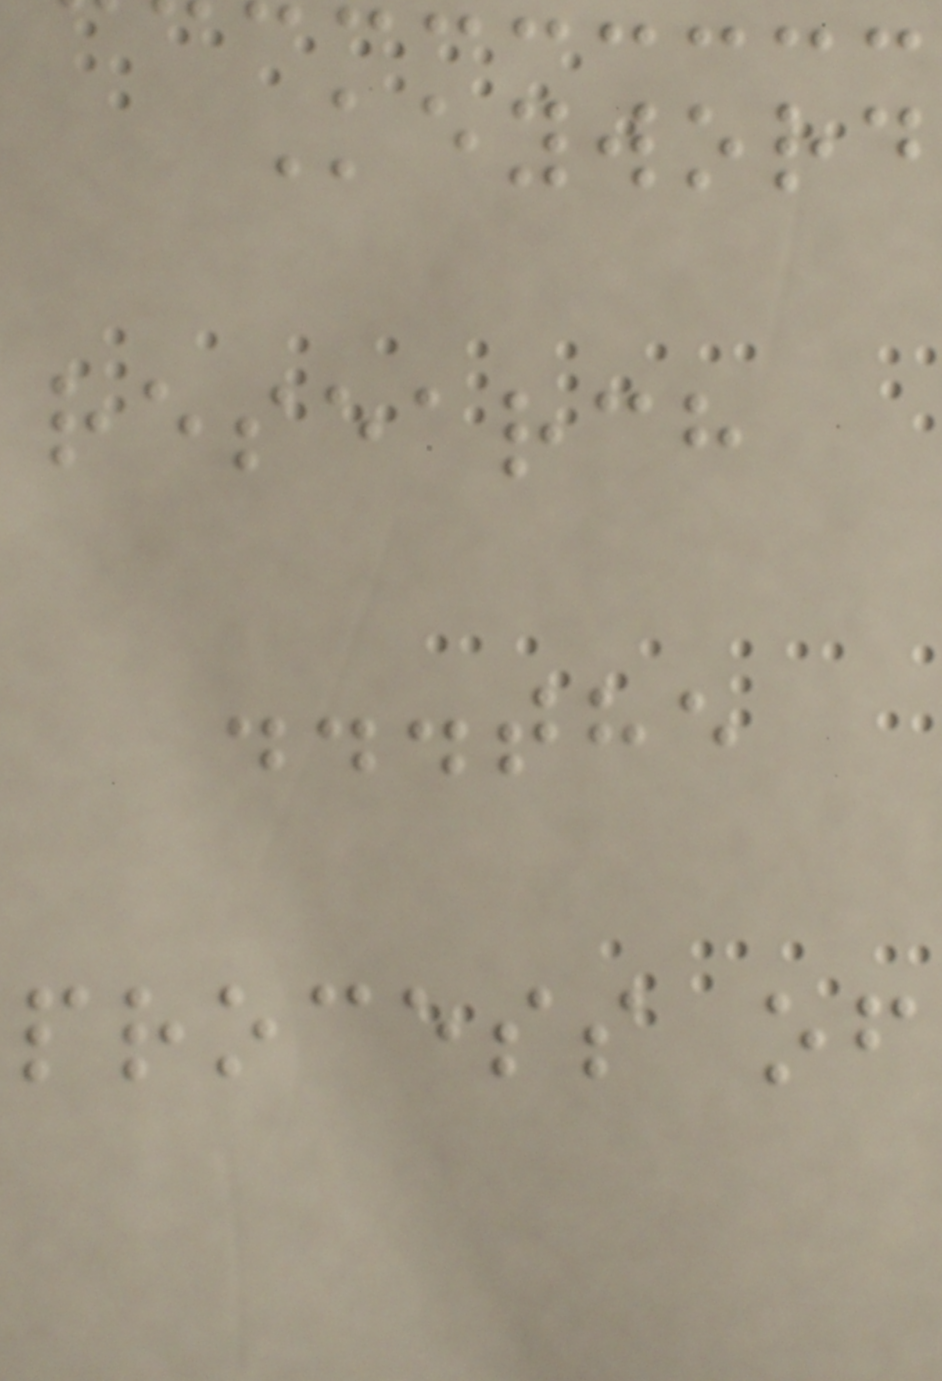Keyword
research
...the
process of
